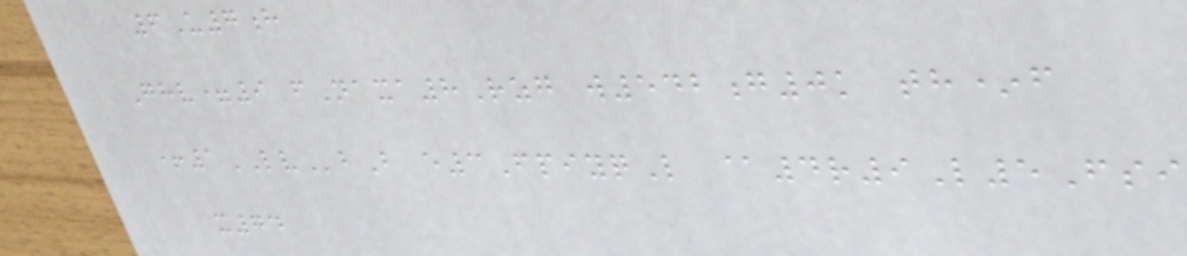6U7h
Ghv=9 fNaxa8Rzg w542g0k th*f
+1LVbB e3FpiyqL @4r9L5Fsi
x74
